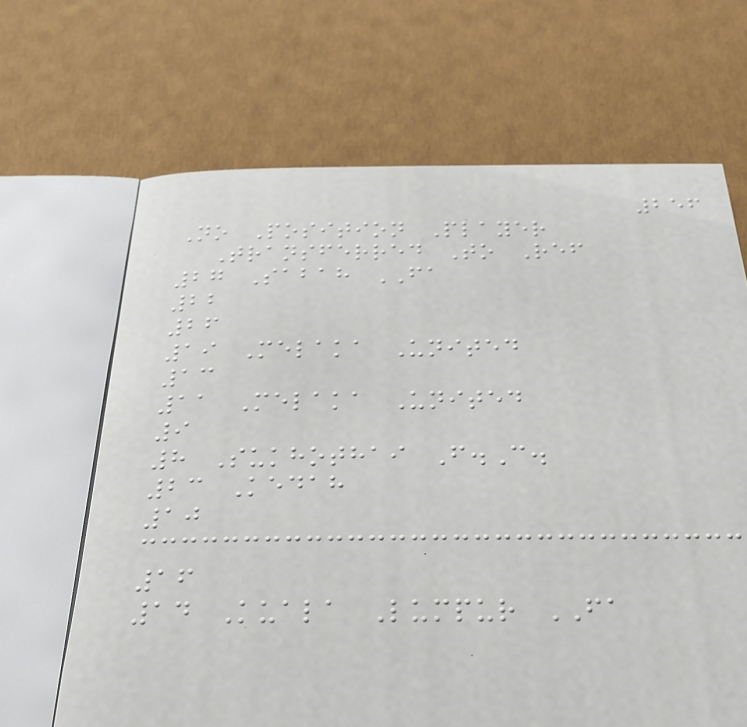256
No Position Player
Transferred To Ref
27 Sabah FA
22
26
19 Melaka United
13
11 Melaka United
9
8 Sukhothai F.C.
23 Kedah
10
16
14 Kuala Lumpur FA
